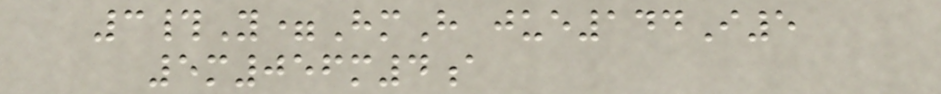3#Y=HmH jue144I5
5m056m4a
